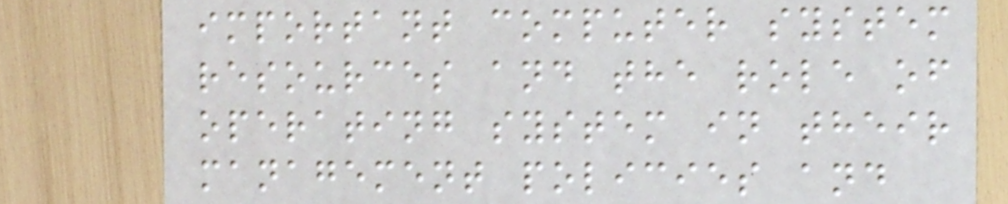important computer system
resources and the role of
operating system in their
management policies and
